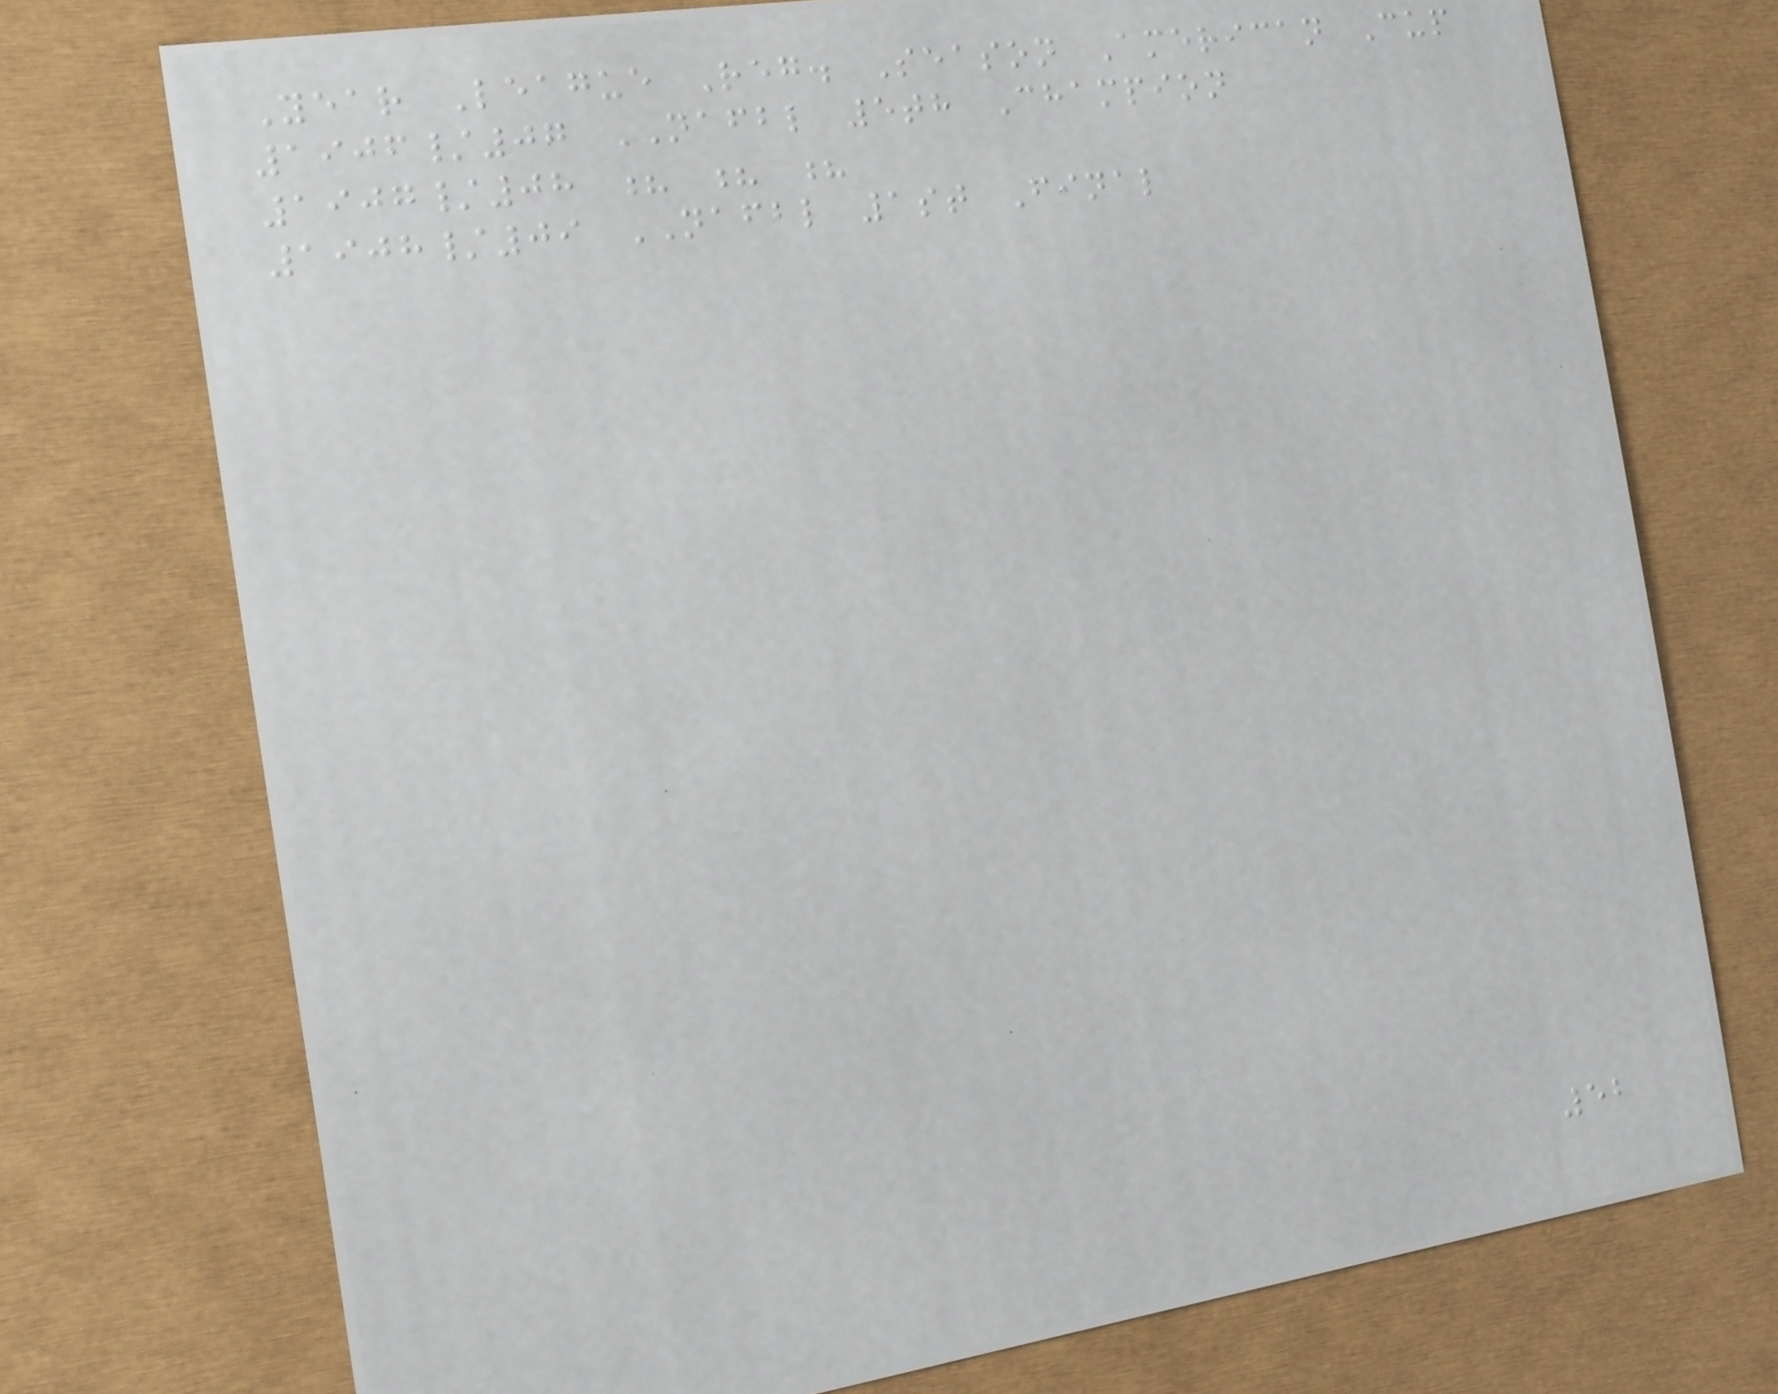Year League Reg. Season American Cup
1906/07 NAFBL 5th Champion
1907/08 ? ? ?
1908/09 NAFBL 1st Final
52
